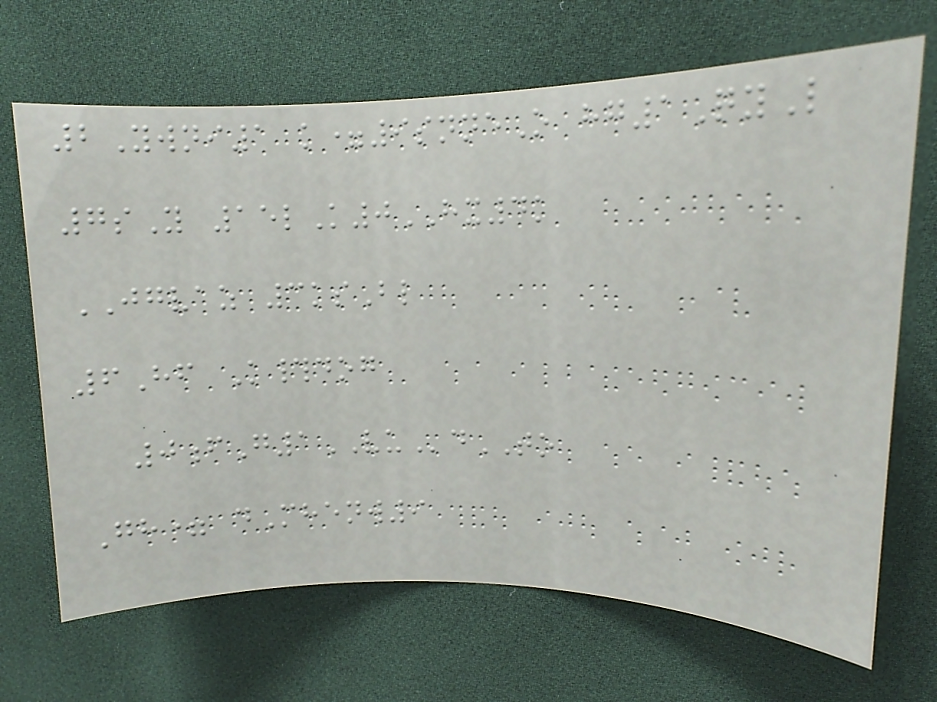2Ywni1 k=9snneO hg1QyL
7sY 15lK0HX4k
JGVAZ 3ksBl
6Hf K#dog
0fG1VUdTO
Gh= dMhenw9
